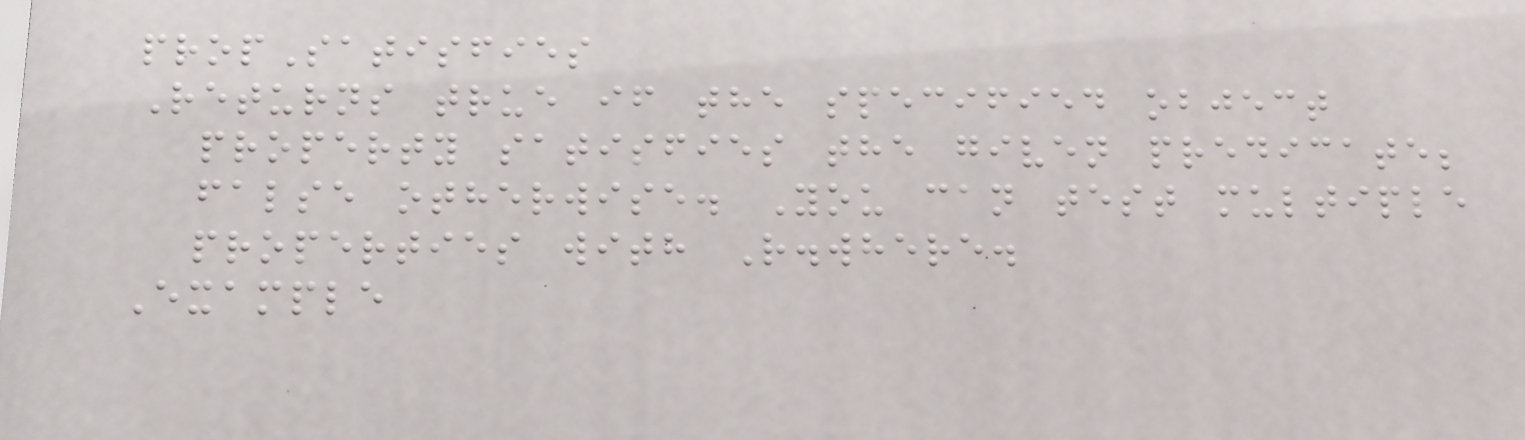propSatisfies
Returns true if the specified object
property satisfies the given predicate;
false otherwise. You can test multiple
properties with R.where.
Example
